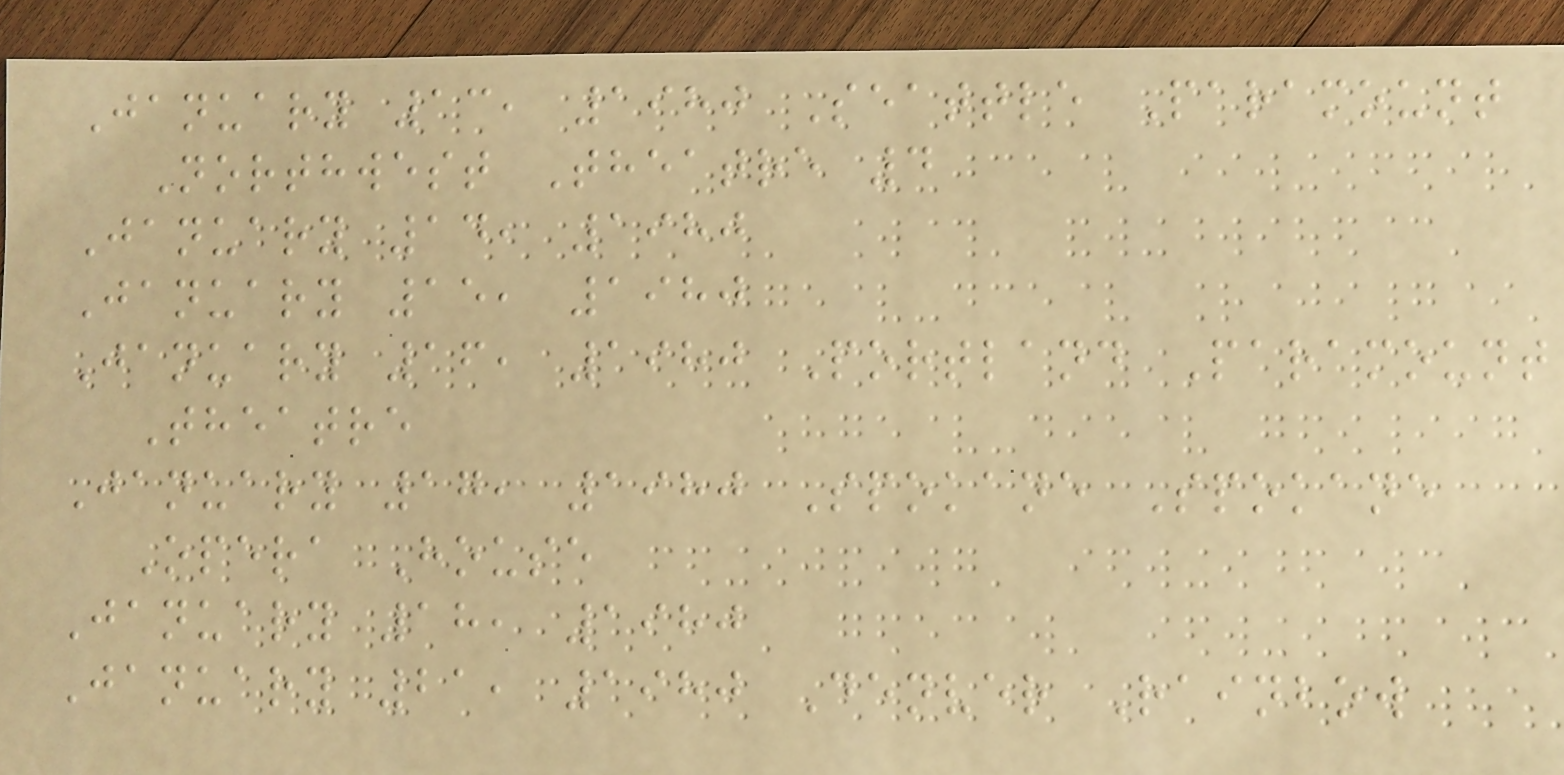January 13, 1980 Seattle Paramount
Northwest Theatre 4
January 14, 1980
January 15, 1980
January 16, 1980 Portland Paramount
Theatre
January 17, 1980 Spokane Spokane
Opera House
January 18, 1980
January 21, 1980 Denver Rainbow
